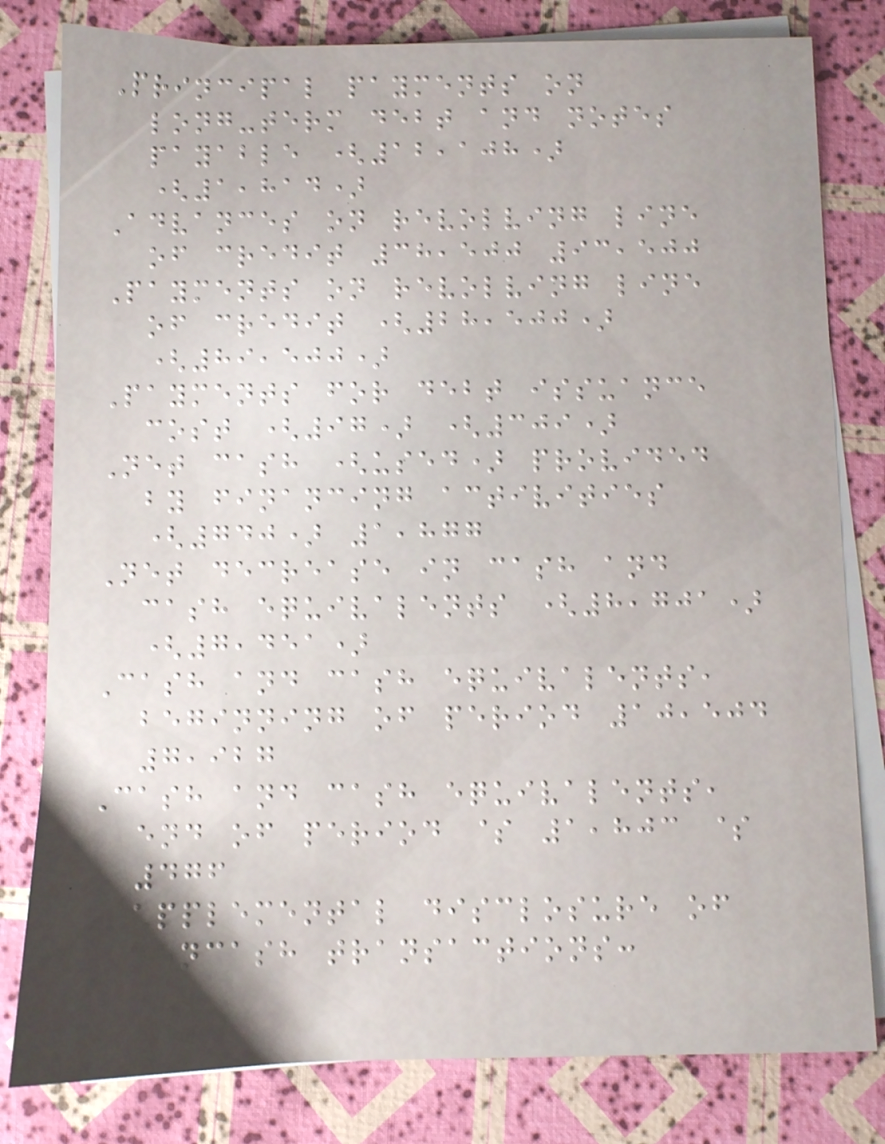Principal payments on
long-term debt and notes
payable (12,108)
(1,814)
Advances on revolving line
of credit 38,500 93,500
Payments on revolving line
of credit (28,500)
(89,500)
Payments for debt issuance
cost (97) (309)
Net cash (used) provided
by financing activities
(740) 1,877
Net decrease in cash and
cash equivalents (8,701)
(7,451)
Cash and cash equivalents,
beginning of period 10,504
7,927
Cash and cash equivalents,
end of period $ 1,803 $
476
Supplemental disclosure of
noncash transactions:
